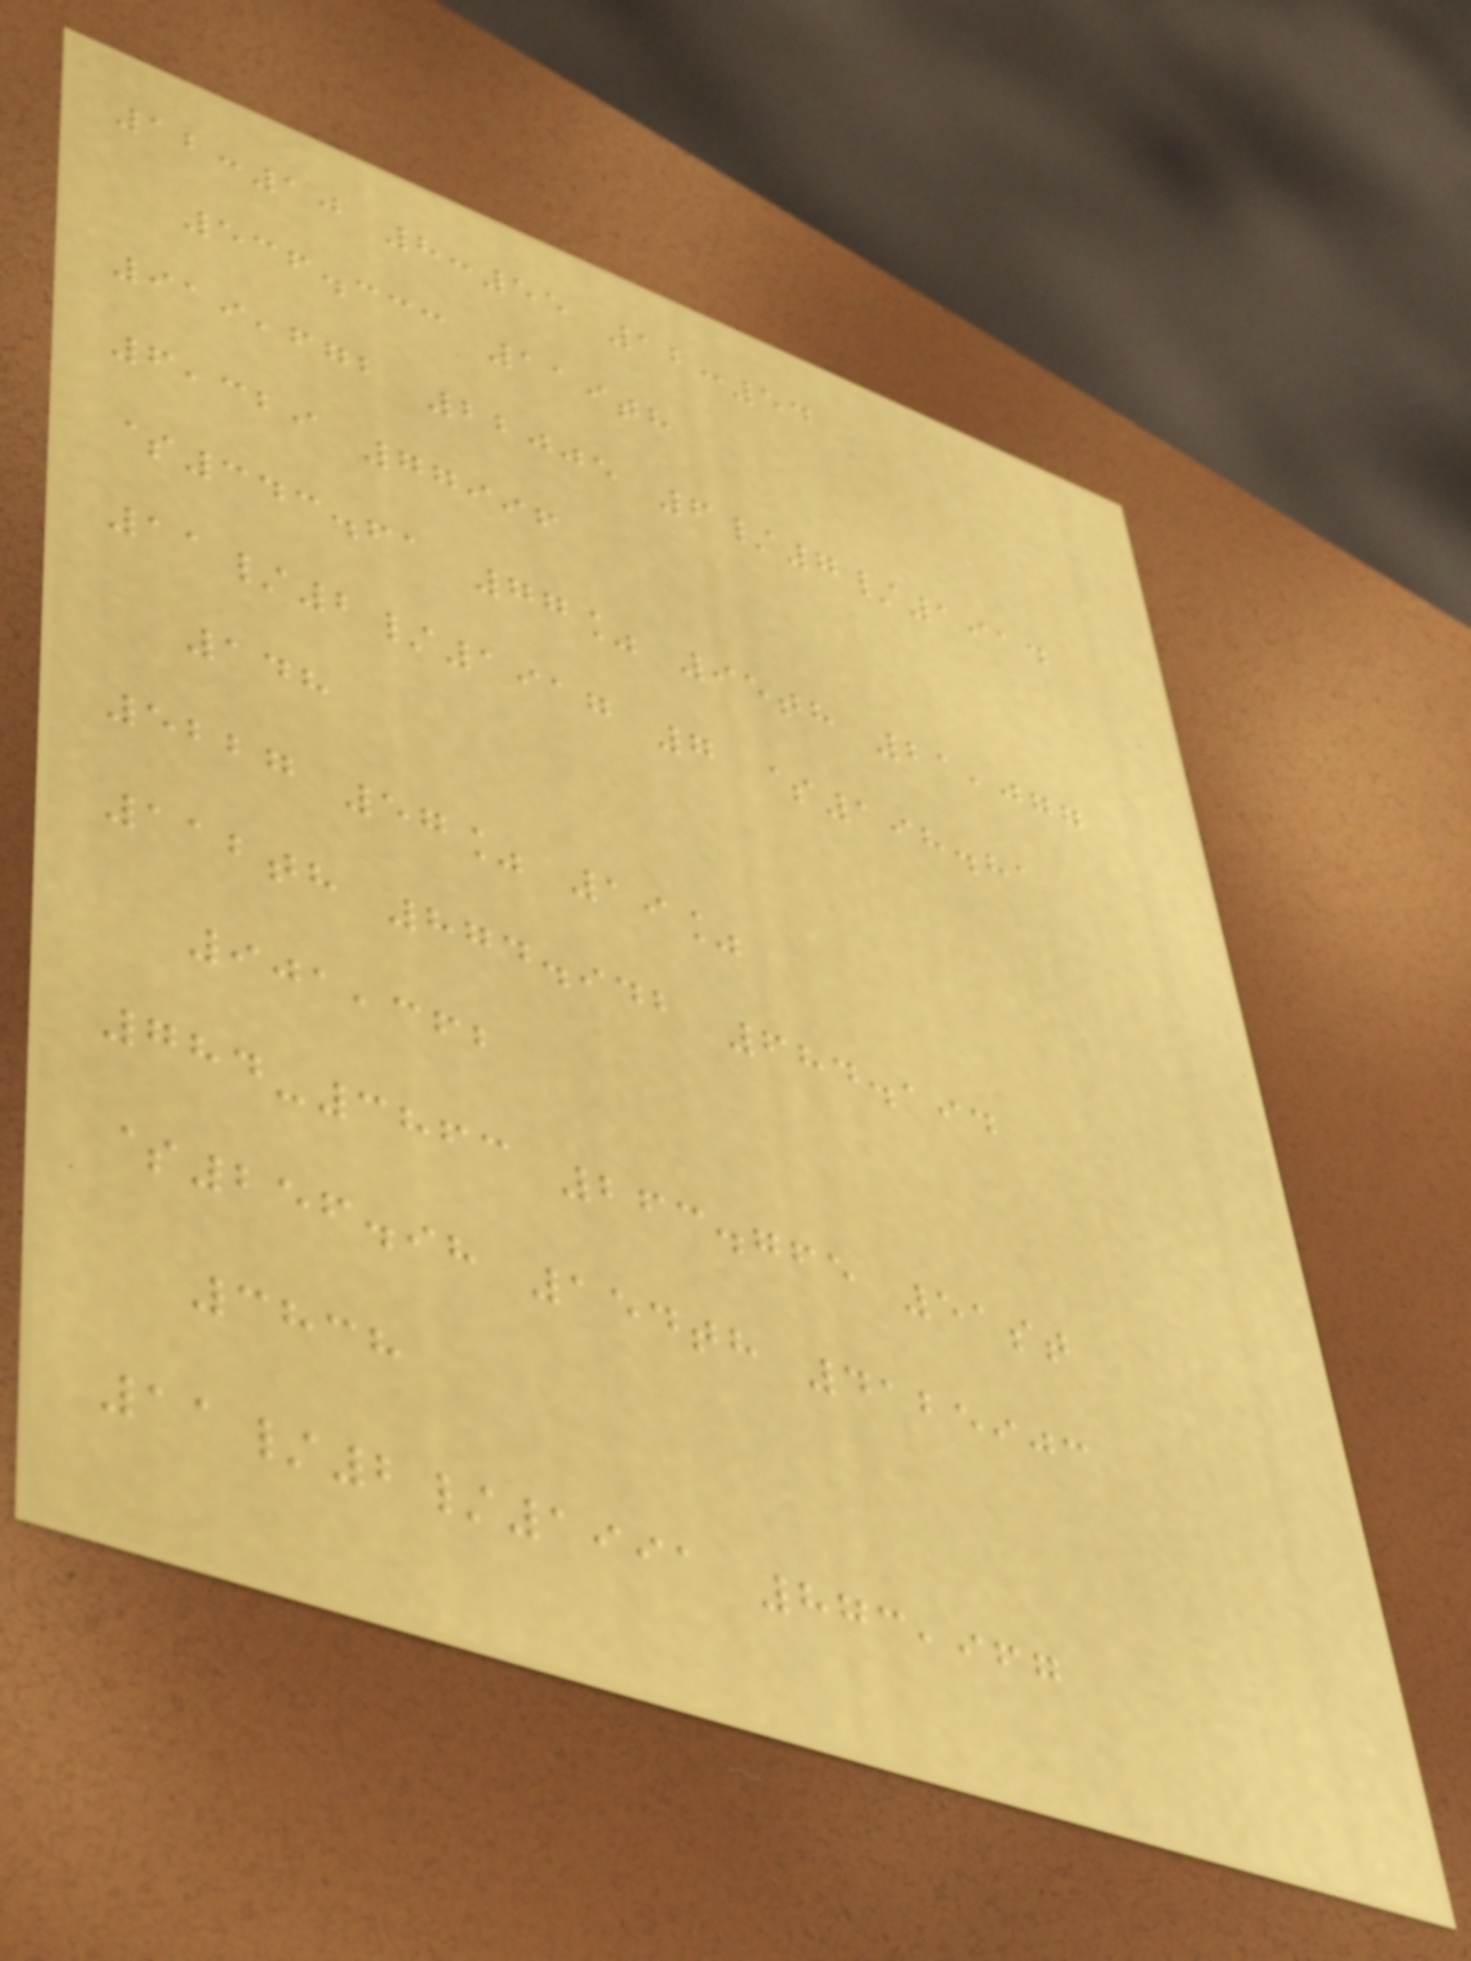12:10 8:55 12:54
536.333 119th
919,672 22005 6/7/1914
6,329 77996
$343.61 77% 95th 21,077
11/2/1917 7 $198.81
148
5227 57% 19%
112th 874.942 684.194
901,362
784-3863 263.765 51st
$256.98 154th 4125903
3838
11/2/1991 873,967
